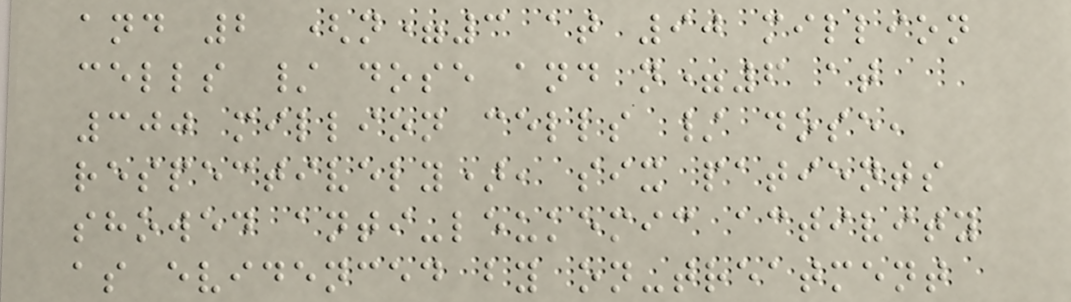and 2 (n=3 at 90 million
cells / dose and n=6 at
300 million cells / dose,
respectively), six patients
showed anti-leukemic activity
as evidenced by on-treatment
